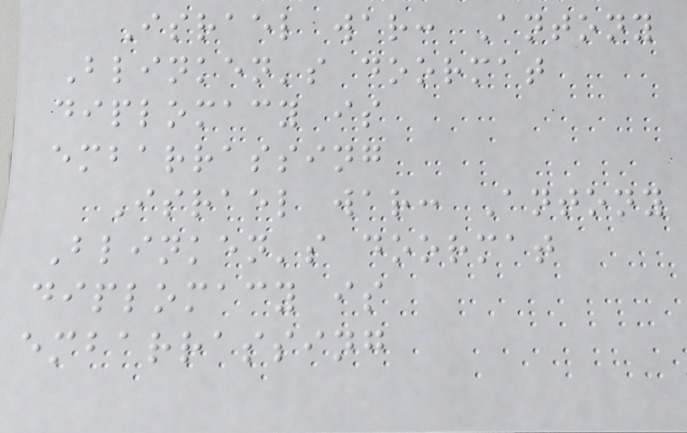Israel war: Antony
Blinken's doormat
diplomacy is
embarrassing
Israel war: Antony
Blinken's doormat
diplomacy is
embarrassing
